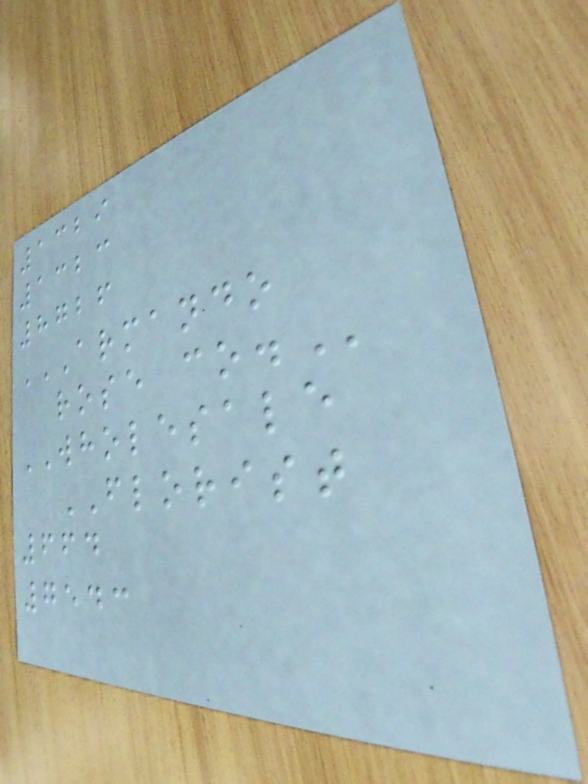1329
1323
8726
ARMANDO
ROSE CO.
WHOLESALE
FLORIST
664
7543
